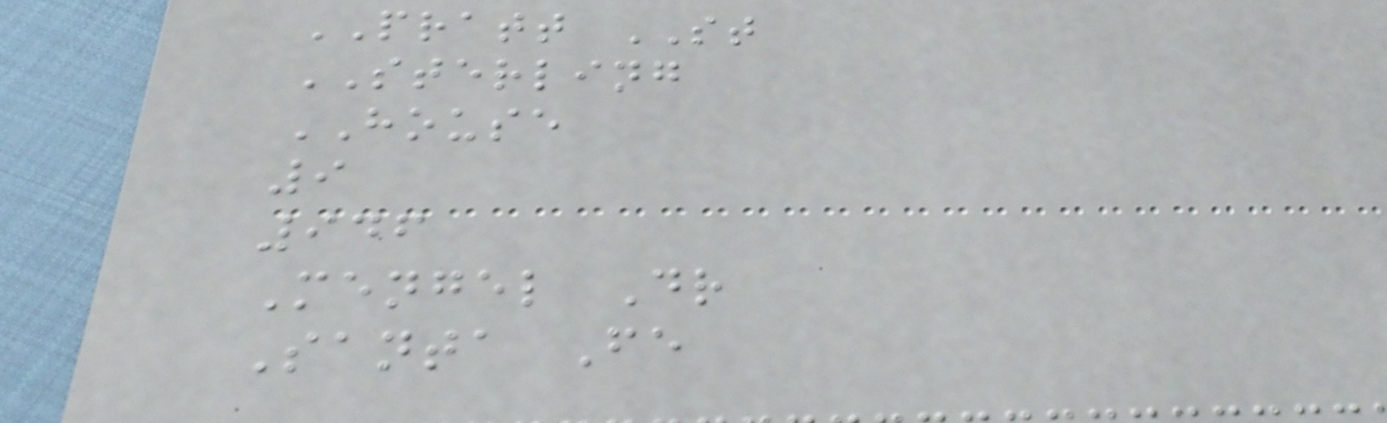PRATT ST
STERLING
HOUSE
9
946
Mengel Dr
Santa Fe
